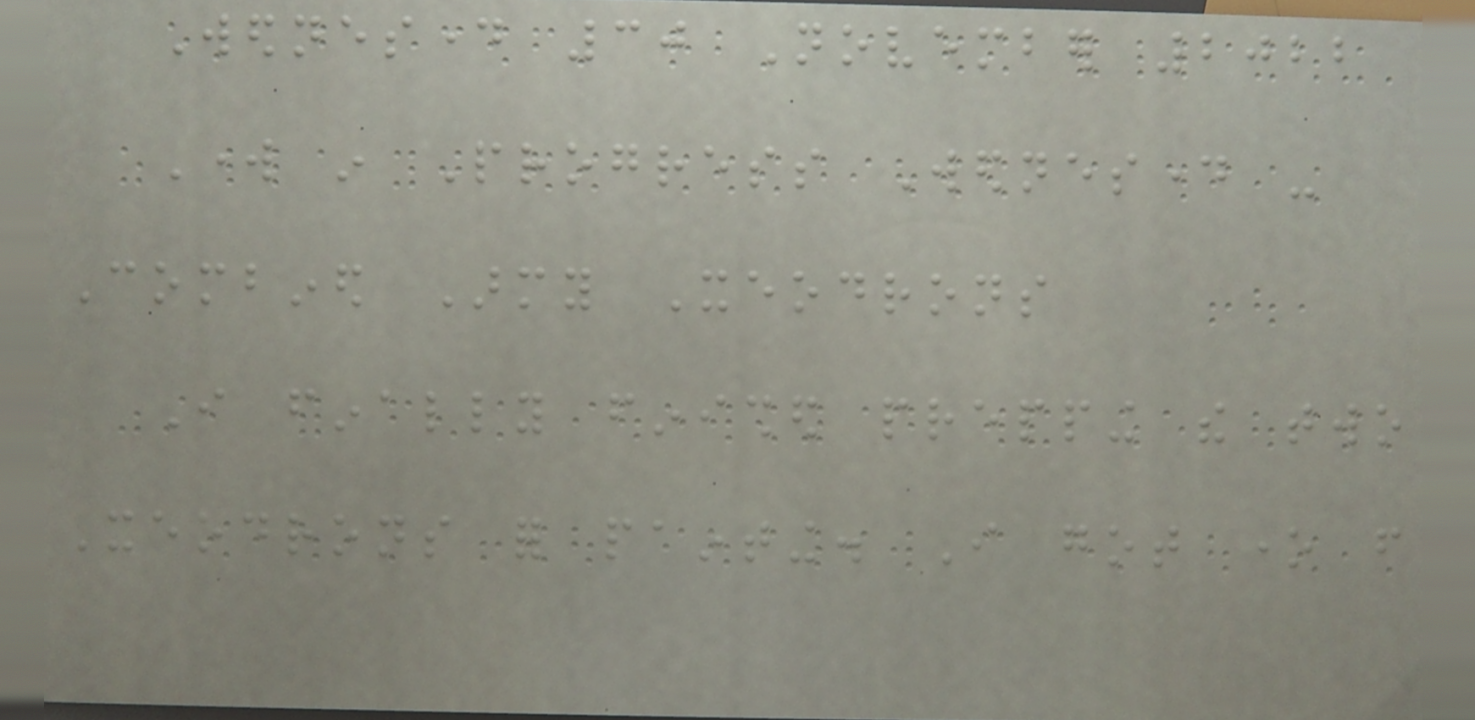Wednesday 30 November 2022
Work in Progress Wednesday -
Combined Army Xeodrons
I finally finished prepping the two
Xeodrons for painting. I got one from
